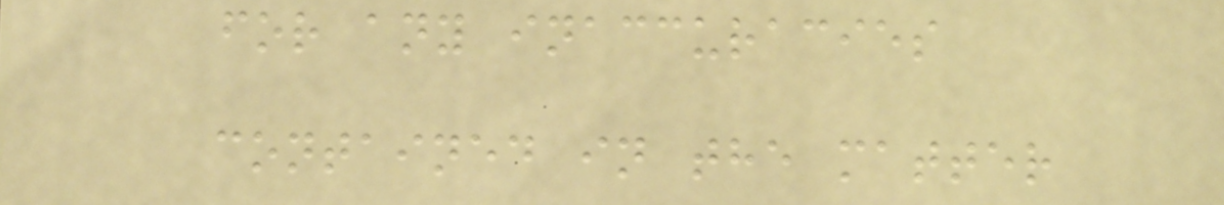for any inaccuracies
contained in the matter
